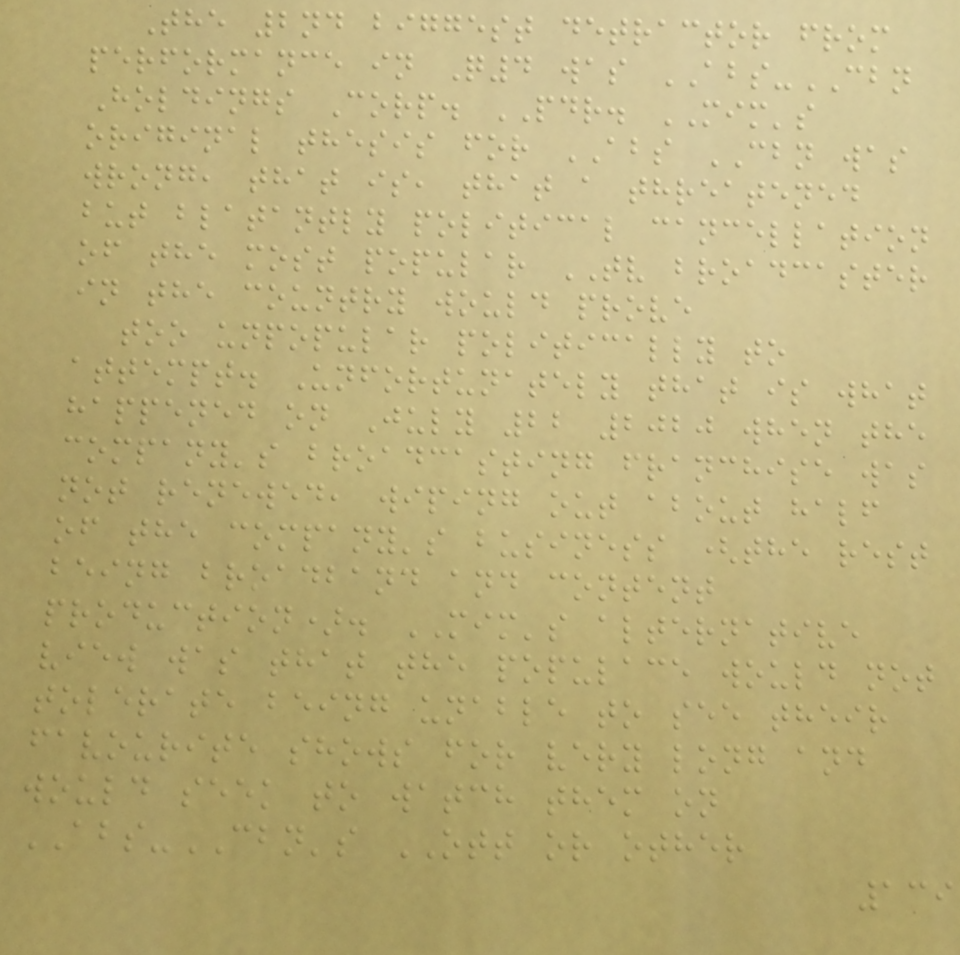The 2nd biggest detractor from
performance in Q4 was ABS-CBN
Holdings Corp. PDR. MIM's
original thesis for ABS CBN was
wrong, that is, that a threatened
but blatantly political cancellation
of the most popular TV broadcaster
in the country would prove
too unpopular politically to
attempt. Unfortunately that is what
happened on July 22 2020 when the
company's broadcasting franchise was
not renewed, wiping out about half
of the company's business (the rest
being broadband and content
production). MIM's alternative
view was that the populace would not
tolerate being unable to see their
favourite shows for very long and
would seek to watch them on
ABS-CBN's OTT or other
139
